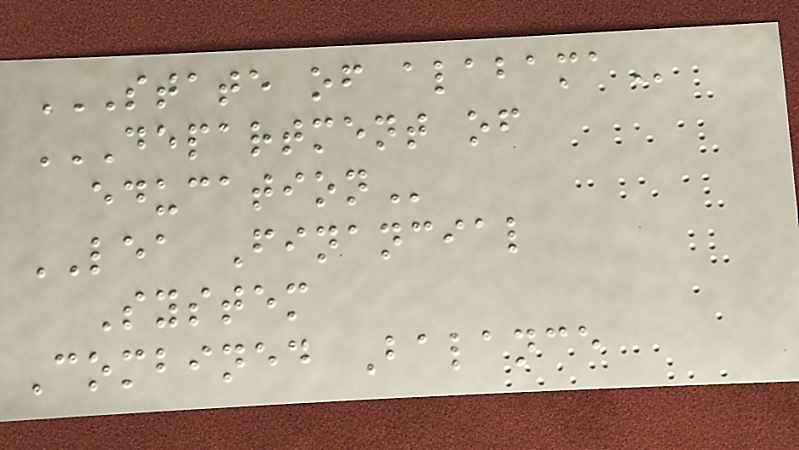STATE OF ALABAMA
DEPARTMENT OF
EDUCATION
LEA Financial
System
Combined Balance
